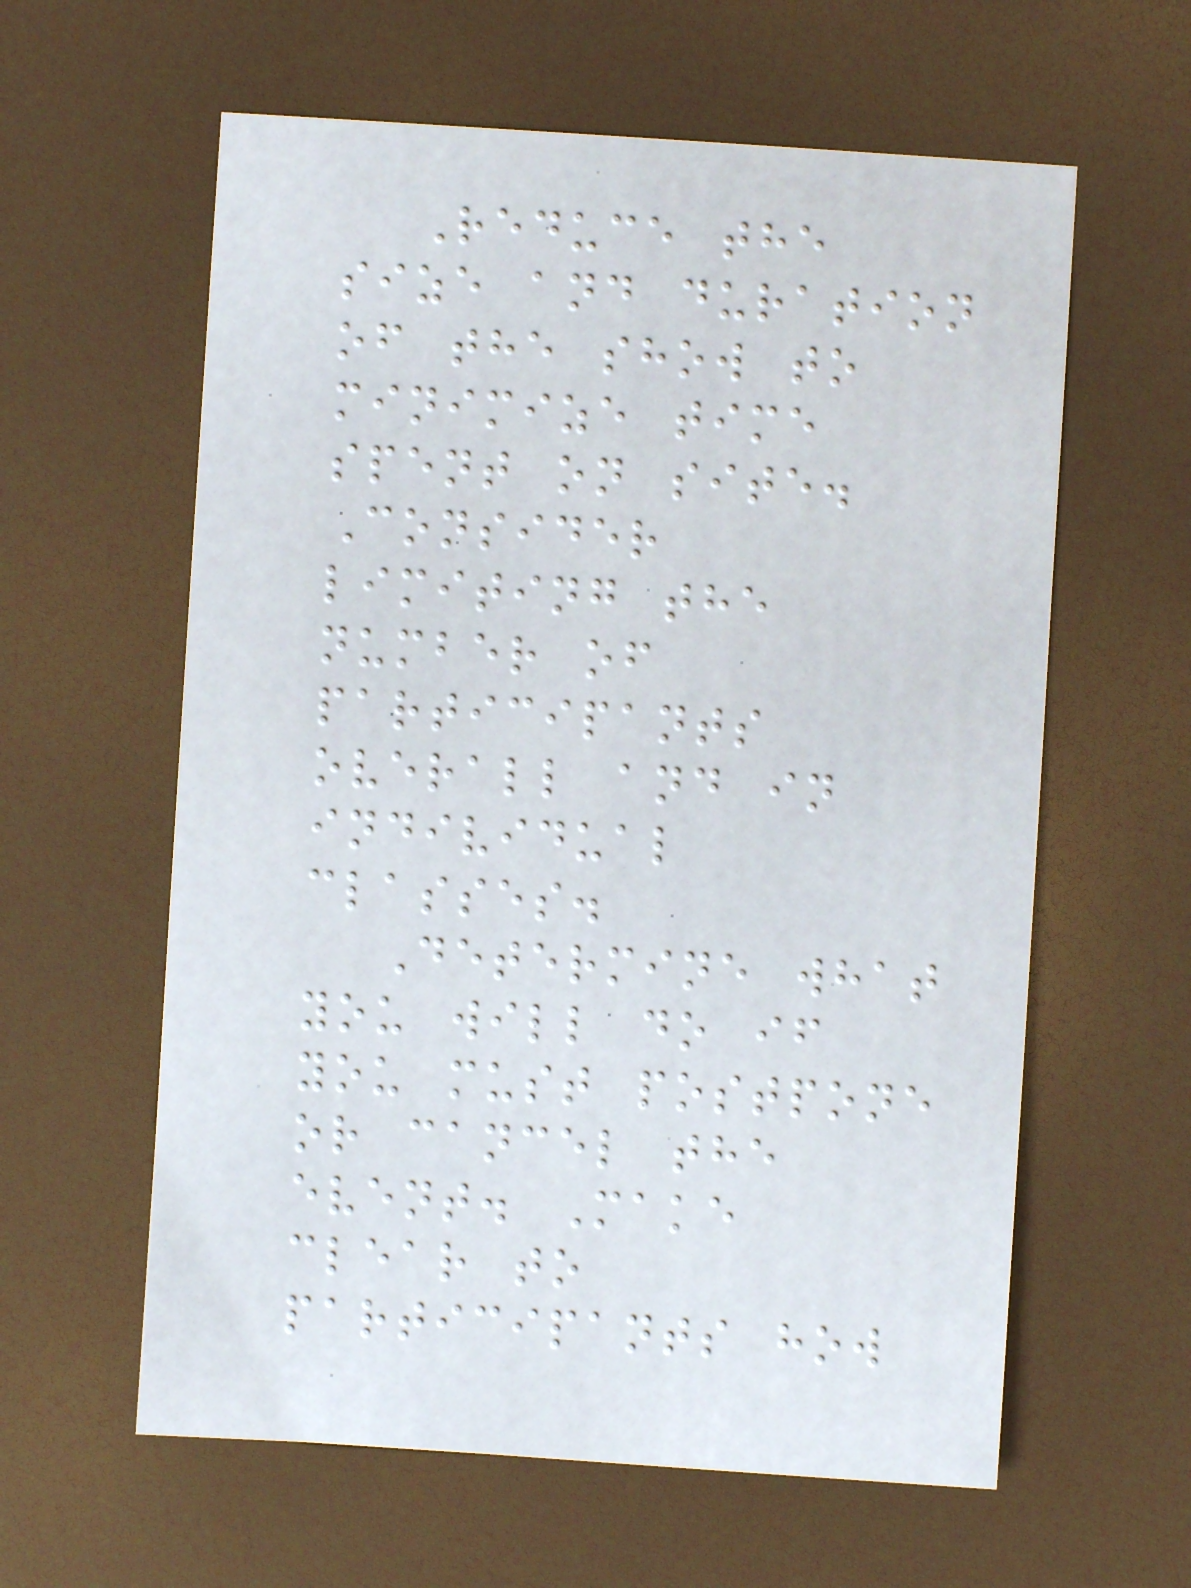Reduce the
size and duration
of the show to
minimize time
spent on site.
Consider
limiting the
number of
participants
overall and in
individual
classes.
Determine what
you will do if
you must postpone
or cancel the
event. Make
clear to
participants how
